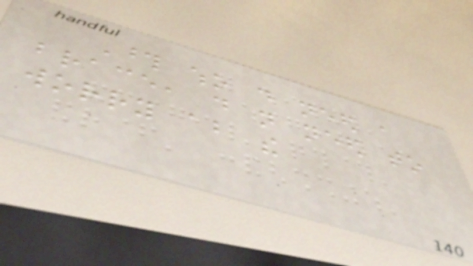Those who do need a
brace, do not need to
worry about the
